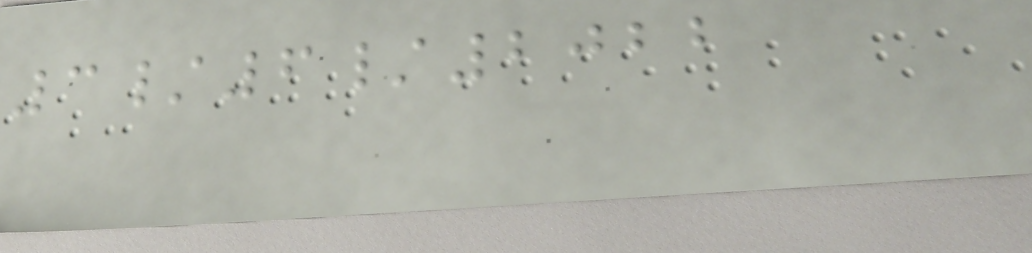3/6/2022
